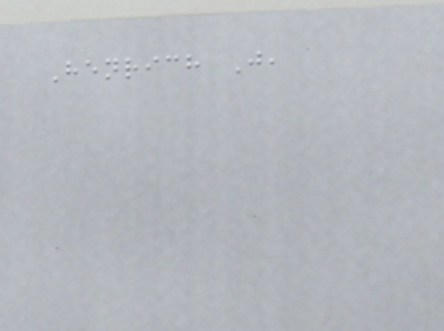Henrich J,
